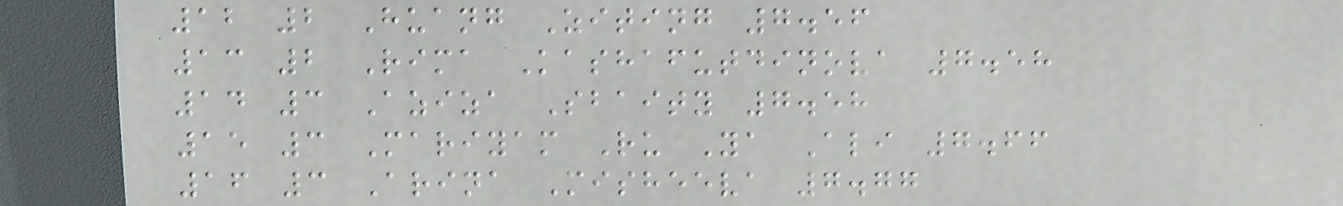12 2 Huang Ziting 7.56
13 2 Rima Kashafutdinova 7.58
14 3 Aziza Sbaity 7.58
15 3 Mariyam Ru Ya Ali 7.66
16 3 Arina Misheeva 7.77
